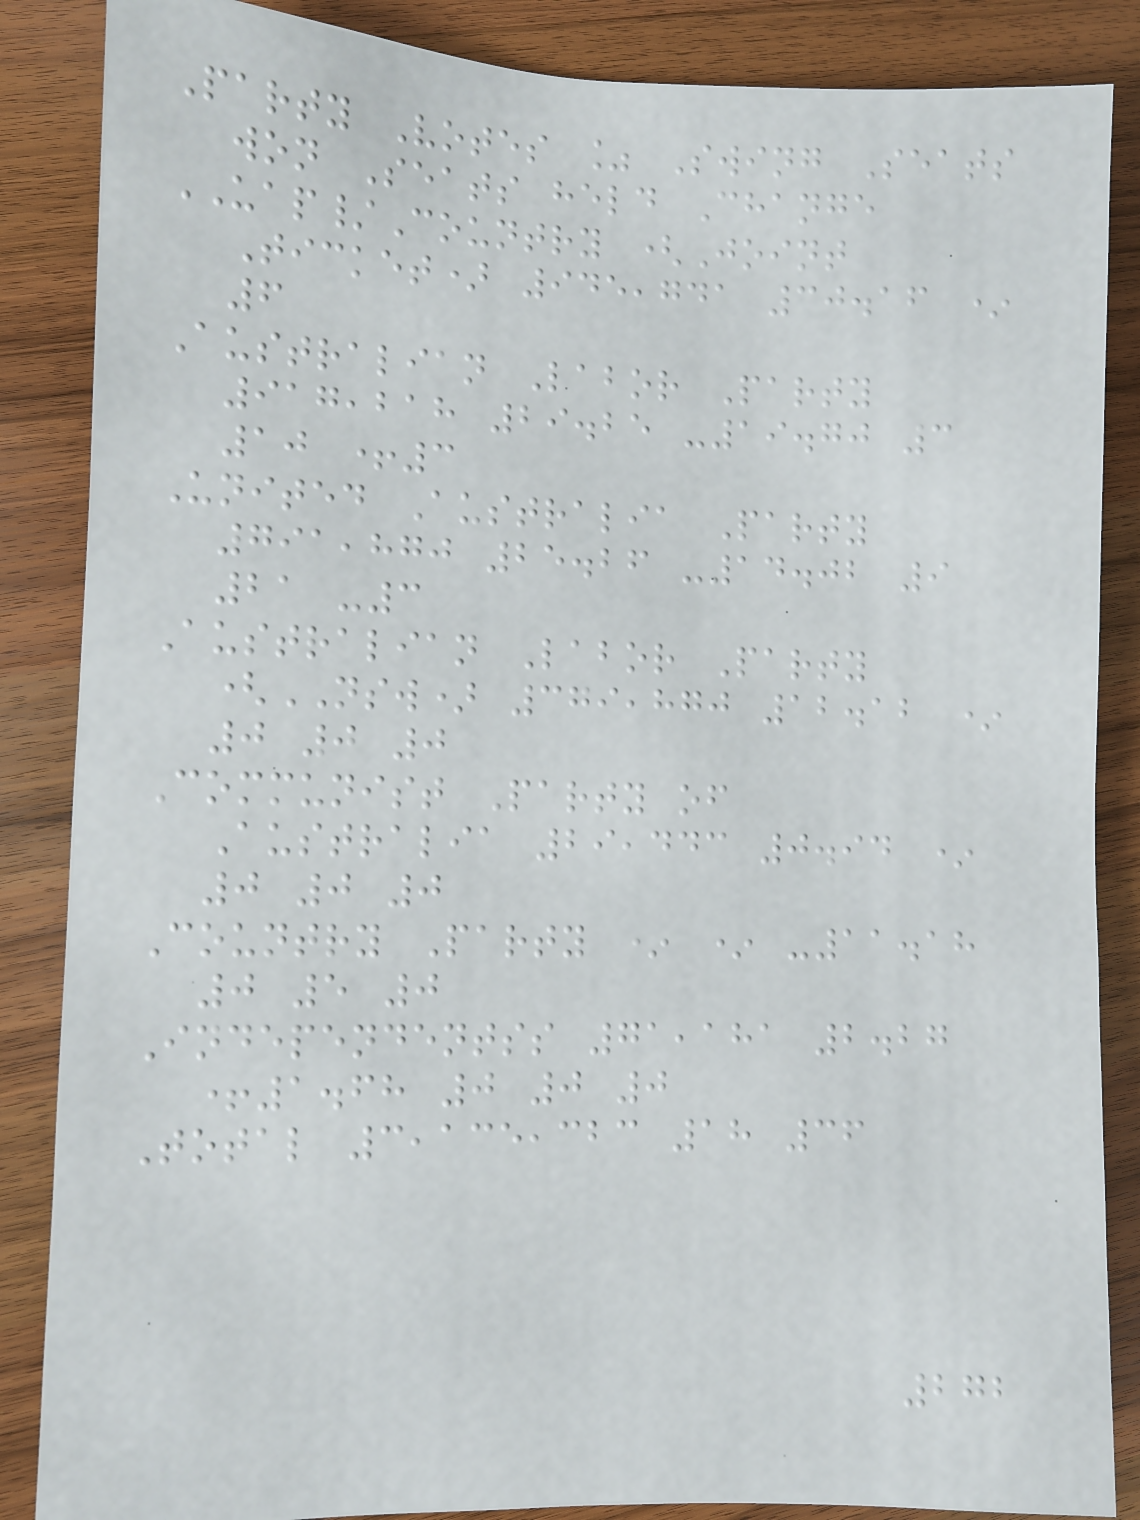Party Votes % Swing Seats
won Seats held Change
UAP/Country (Joint
Ticket) 945,741 30.16 *
6
Australian Labor Party
917,218 29.25 -19.70 3
10 +3
United Australia Party
791,870 25.26 -14.02 9
21 -3
Australian Labor Party
(NSW) 379,870 12.12 *
0 0 0
Communist Party of
Australia 29,443 0.94 *
0 0 0
Country Party * * -11.18
0 5 0
Independentss 71,181 2.27
+1.68 0 0 0
Total 3,135,323 18 36
272
